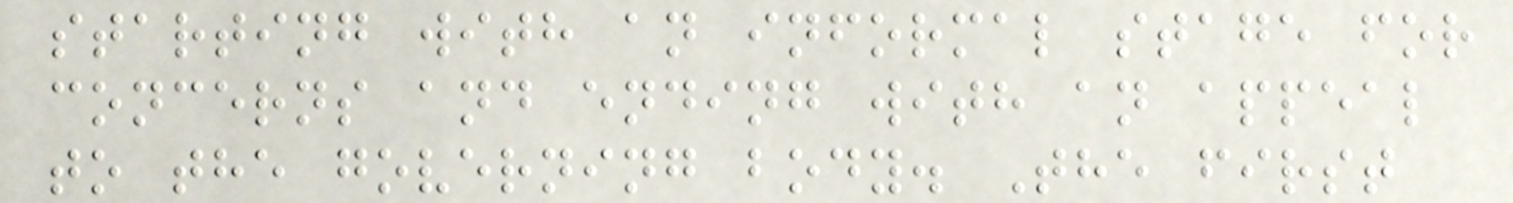starting with an informal stage for
concerns and ending with an appeal
to the governing body. The first
